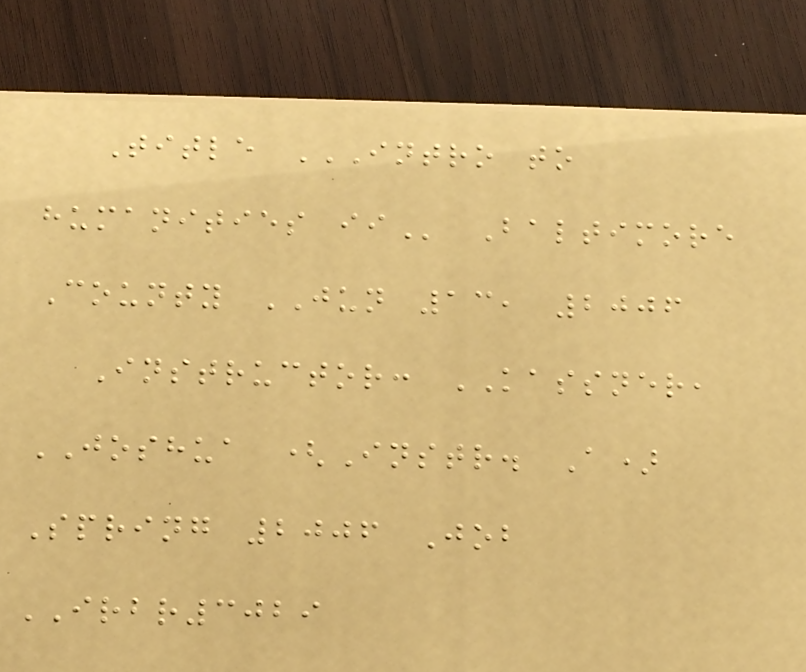Title INTRO TO
HUMANITIES II Baltimore
County JUN 13, 2006
Instructor: KASSNER,
JOSHUA (Instr. A)
Spring 2006 Job
IRBR3029
